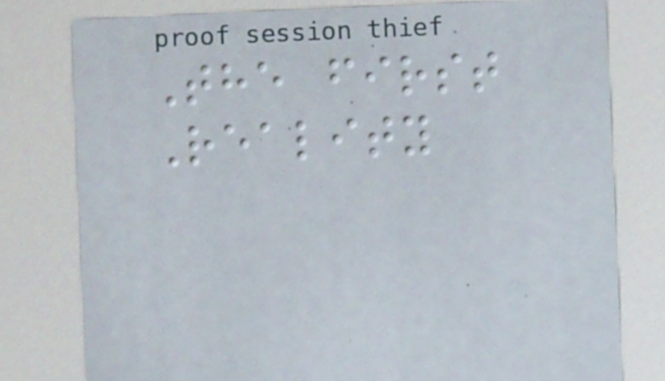The first
Reality
